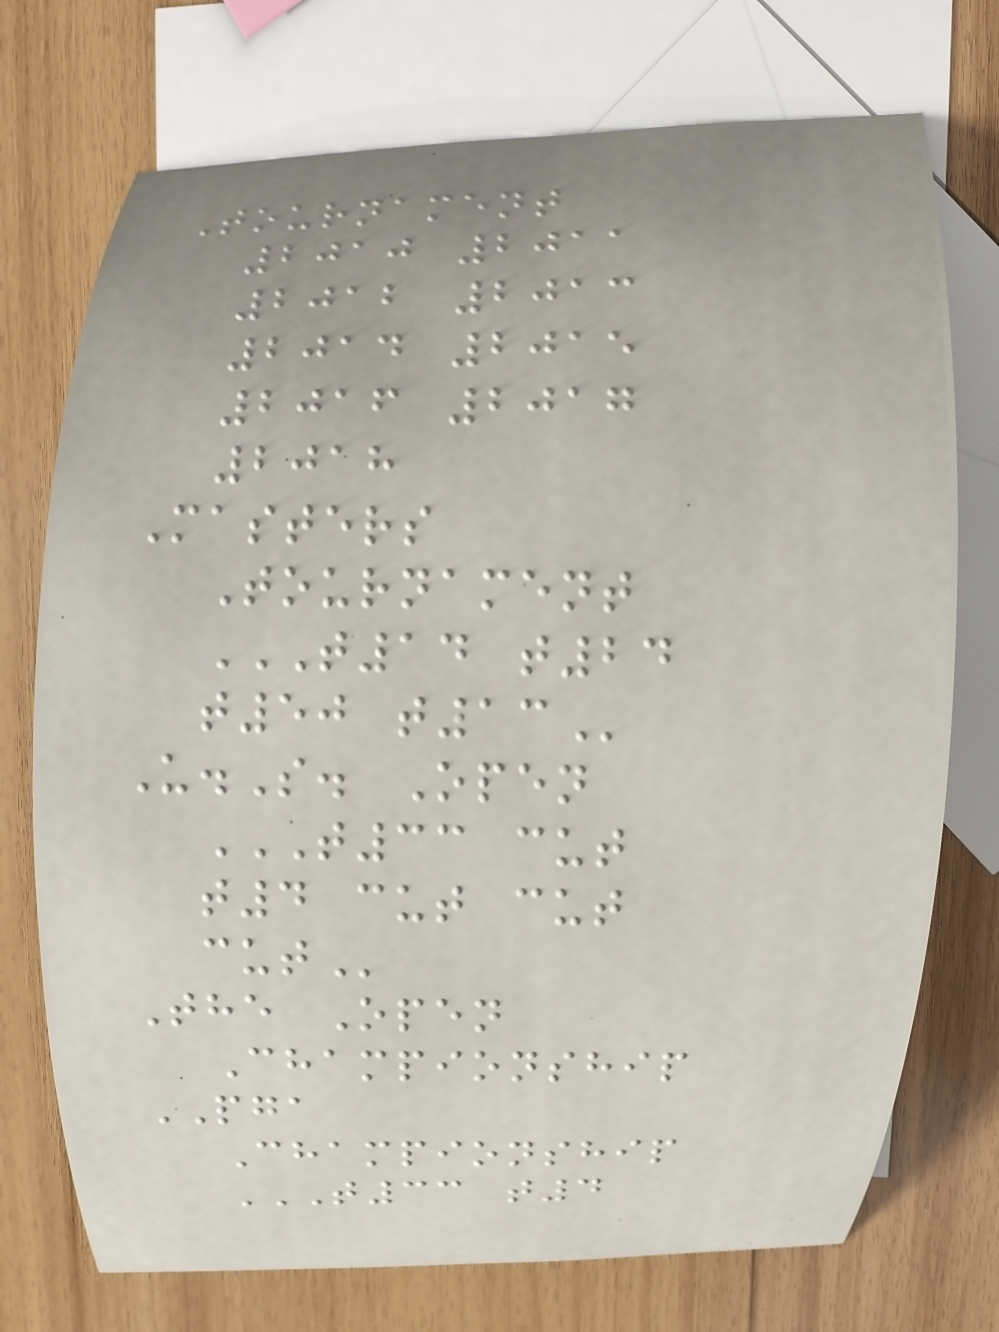Tournament
2010 2011
2012 2013
2014 2015
2016 2017
2018
Masters
Tournament
T14 T24
T50 T13
U.S. Open
T33 CUT
T4 CUT CUT
CUT
The Open
Championship
PGA
Championship
T33 T4
